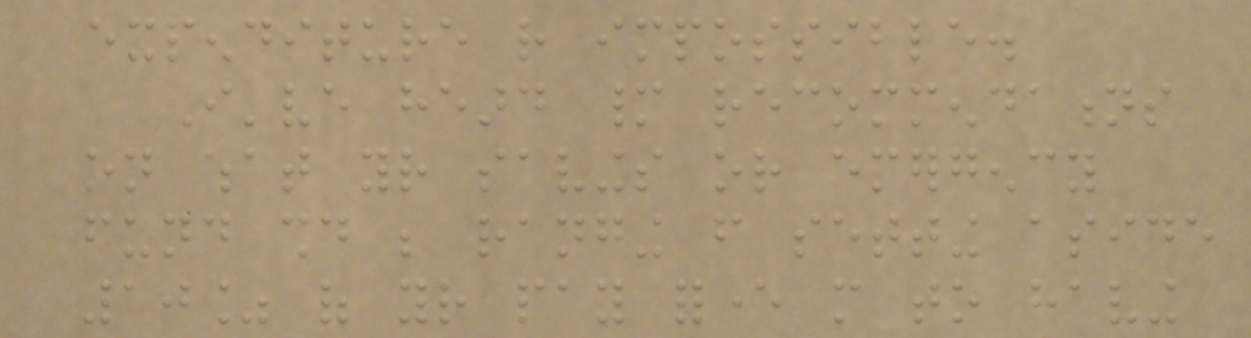expenditure rather impossible.
I've heard many recommendations
on what your savings or emergency
fund should be ranging from setting aside
10% of your pay forever more to having
